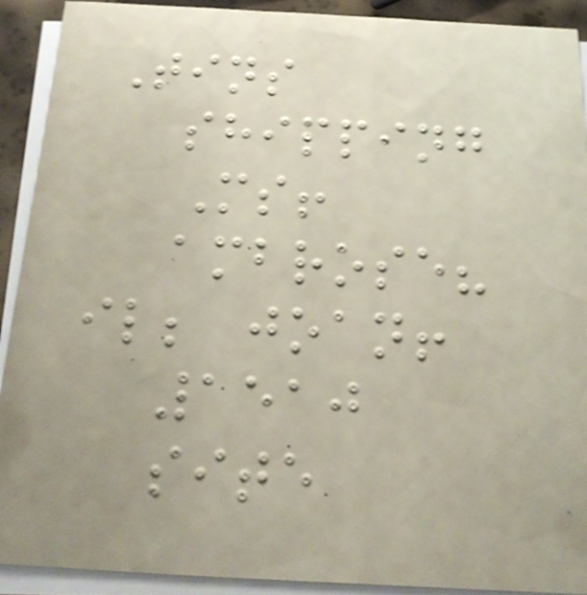Tins
shipping
Ms!
ambrose?
il; joan!
1510
site
